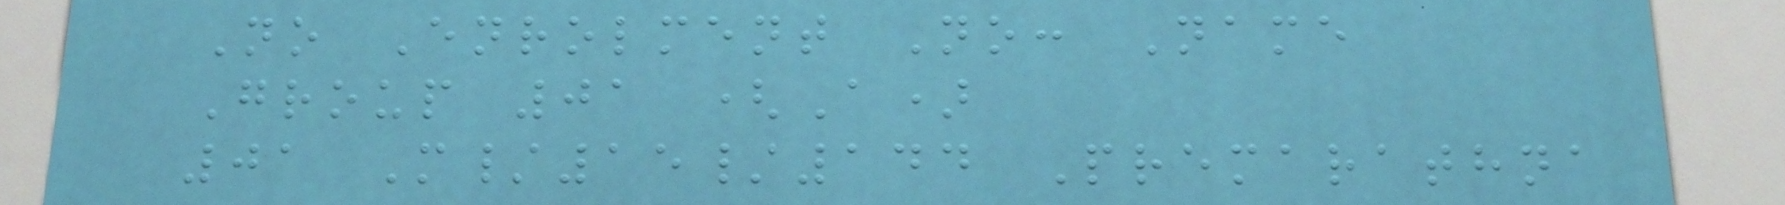No Enrolment No: Name
Group 01 (A)
01 M/15/144 Premarathna
